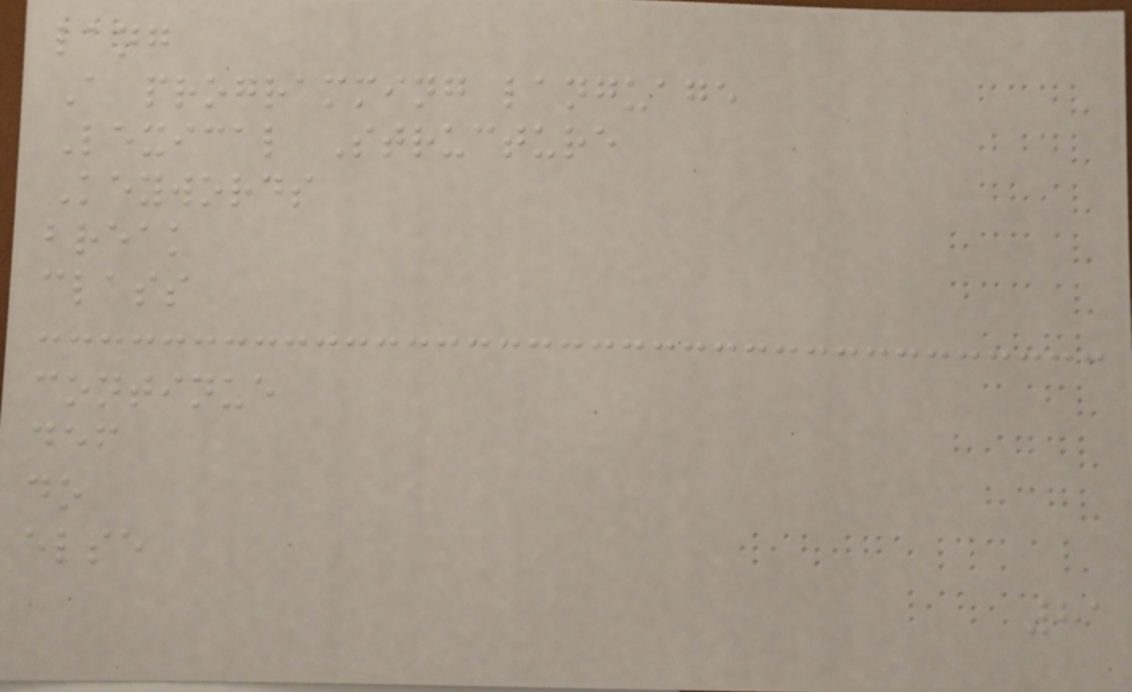lang
A programming language
Lexical Structure
Keywords
break
class
continue
def
do
else
81
